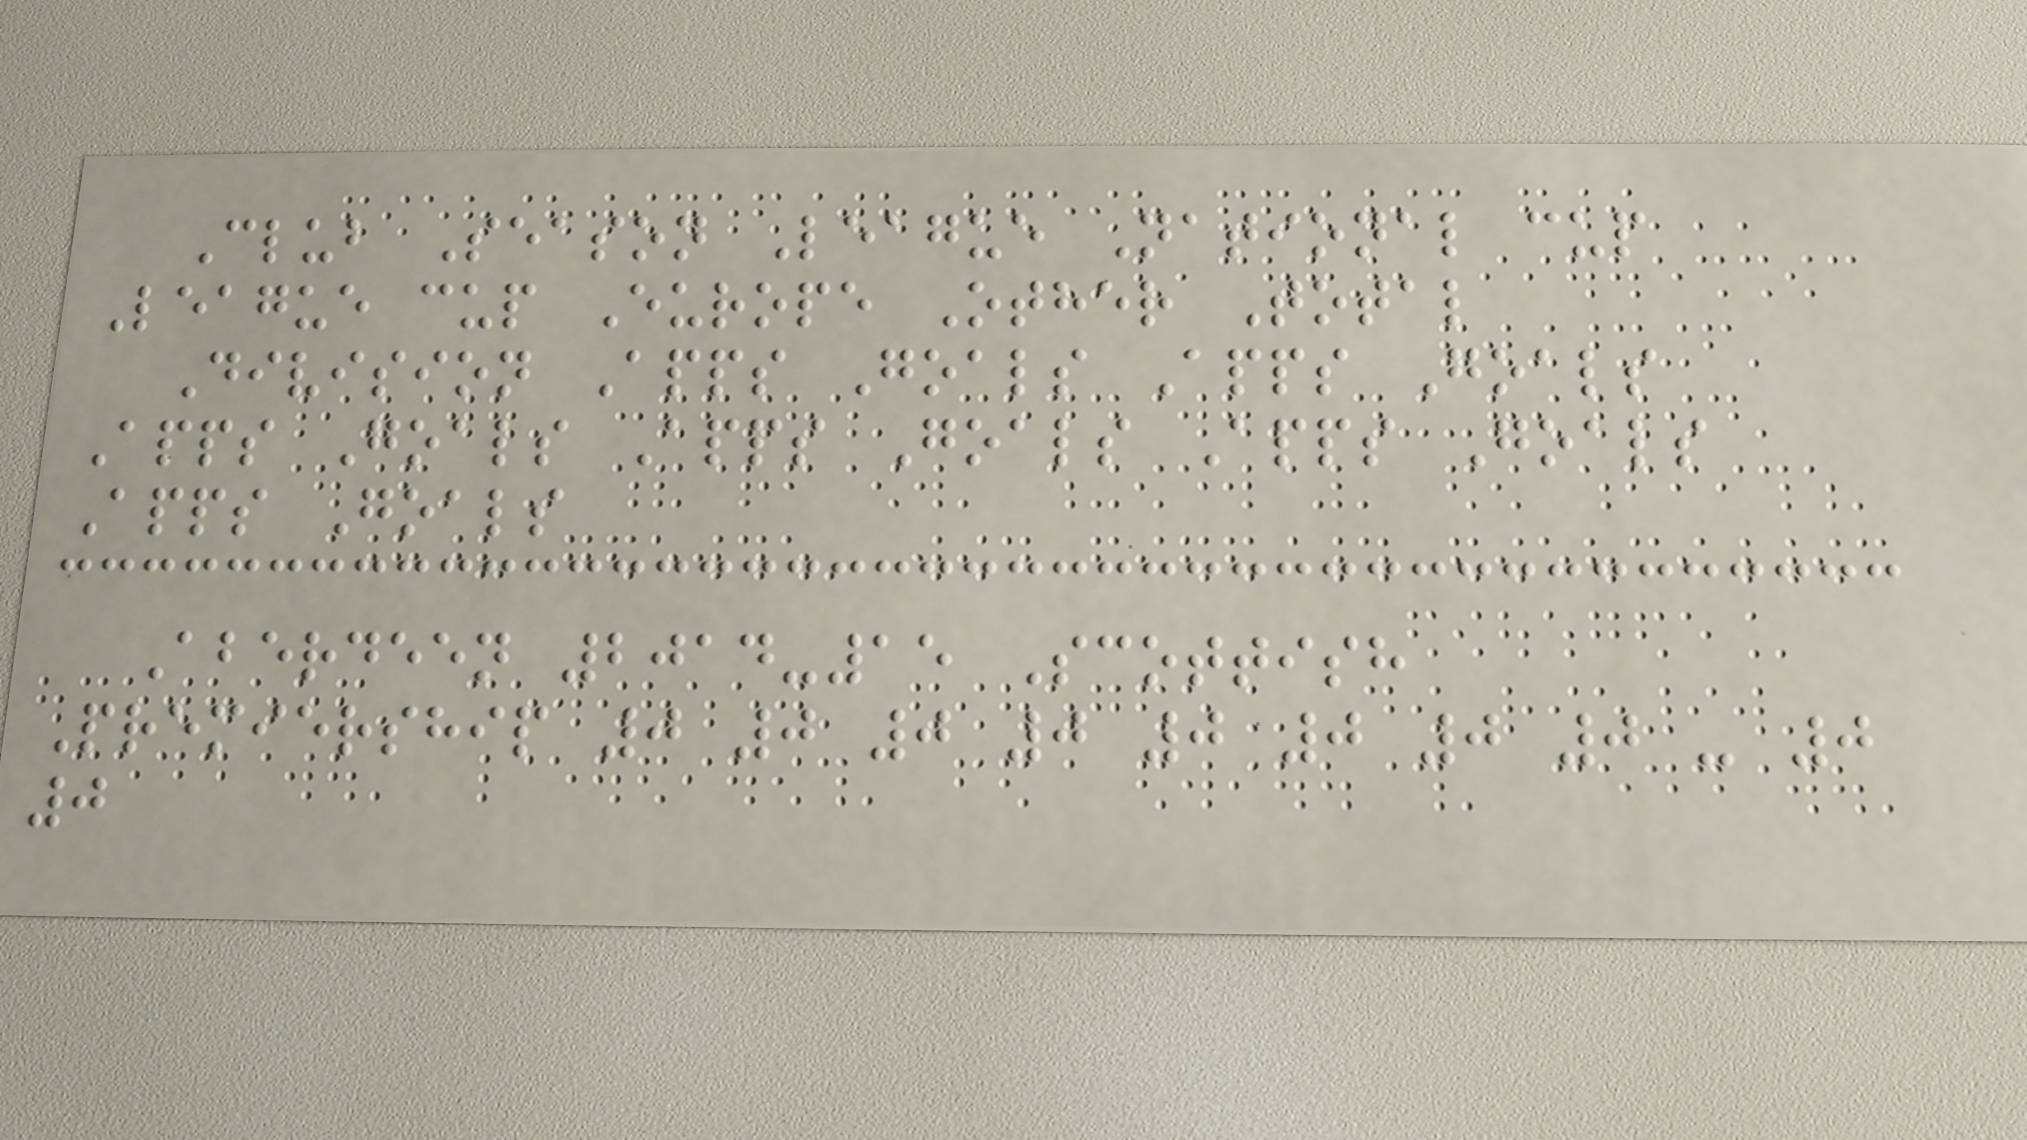Club Season League National cup
League cup Europe Other Total
Division Apps Goals Apps Goals
Apps Goals Apps Goals Apps Goals
Apps Goals
Aberdeen 2014-15 Scottish
Premiership 0 0 0 0 0 0 0 0 - 0
0
